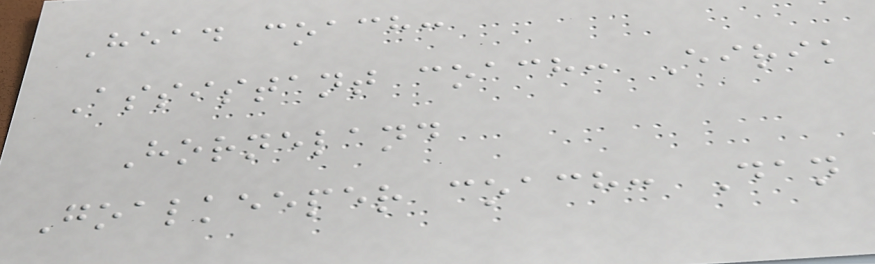Head coach:
Assistant coach: Eirik
Horneland
Goalkeeper coach: Dan
